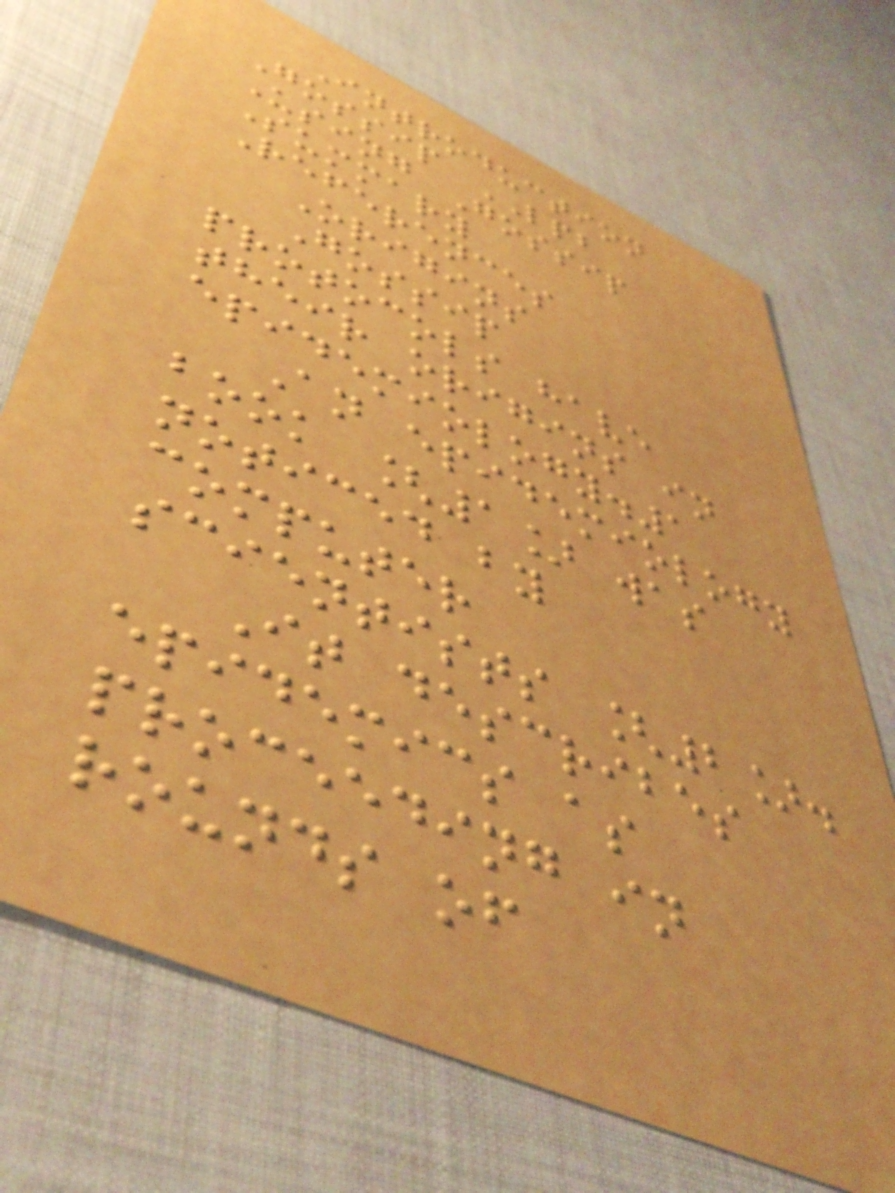Introduction
Gossip LPB
Using Gossip
Summary
References
Origins
Gossip
protocols have
their origins in
epidemiology.1
An epidemiology
book [1] was
noticed by
computer
scientists [2].
It describes
epidemics as
proceeding in
rounds of
